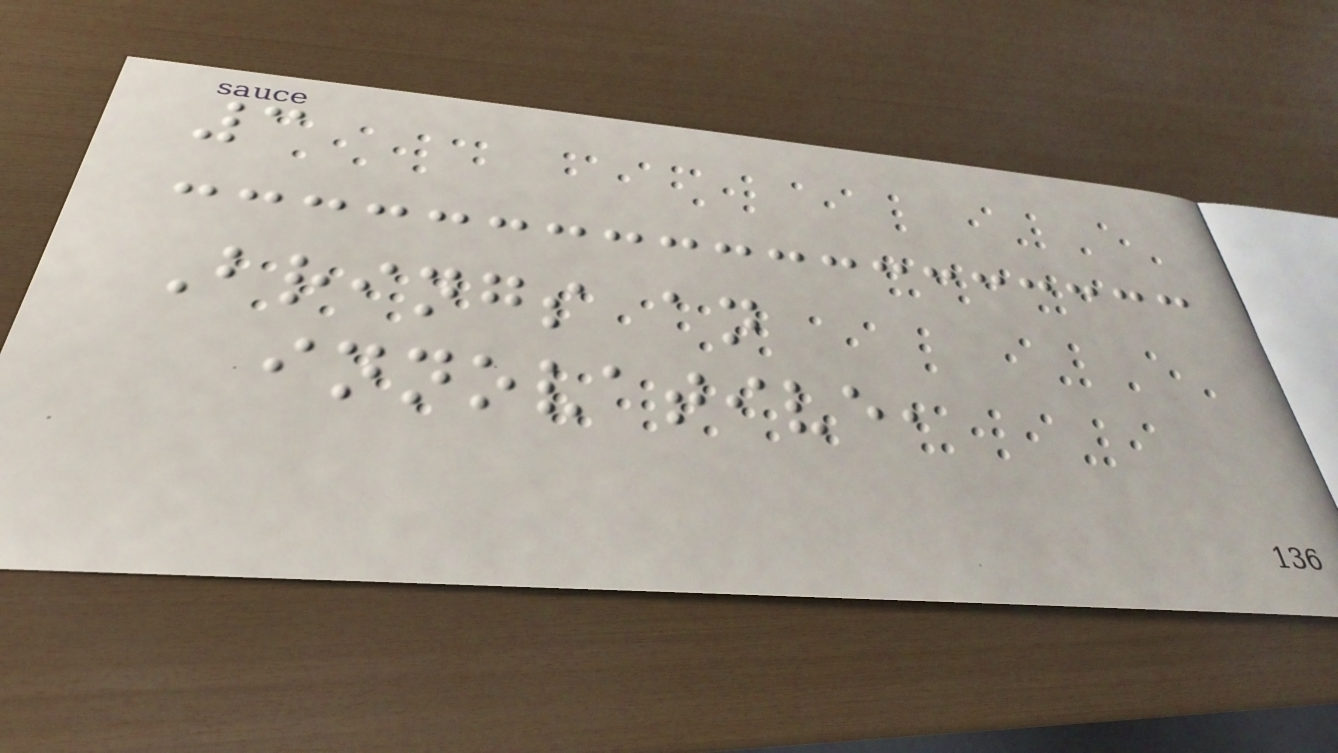3
Brings an
innovative,
